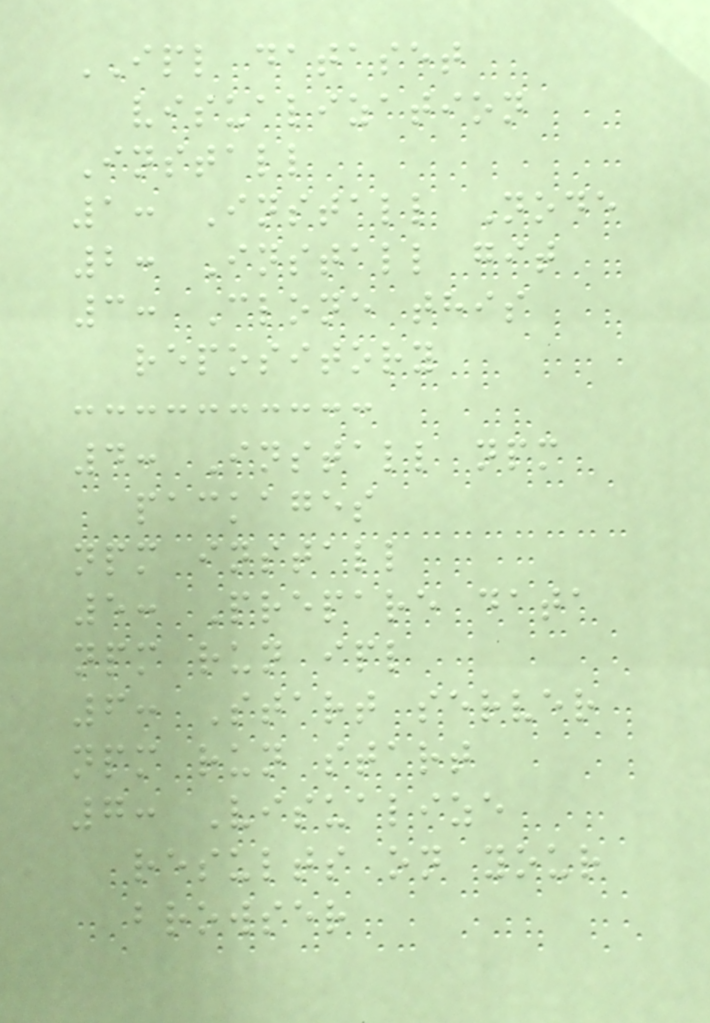IPL dataset
visualization
Install
1: Install Node
2: Install git
3: Clone this
repository
4: Install npm
packages
npm install
5: Prepare data
npm run ipl
6: Start server
npm run start
7: Visualize
results on your
browser
